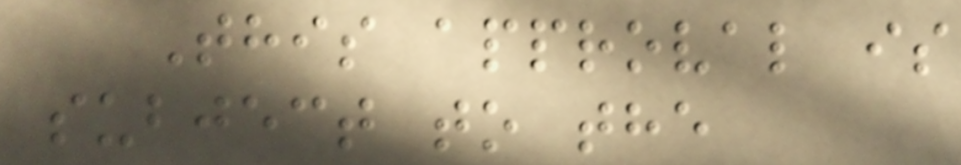This approval is
subject to the
